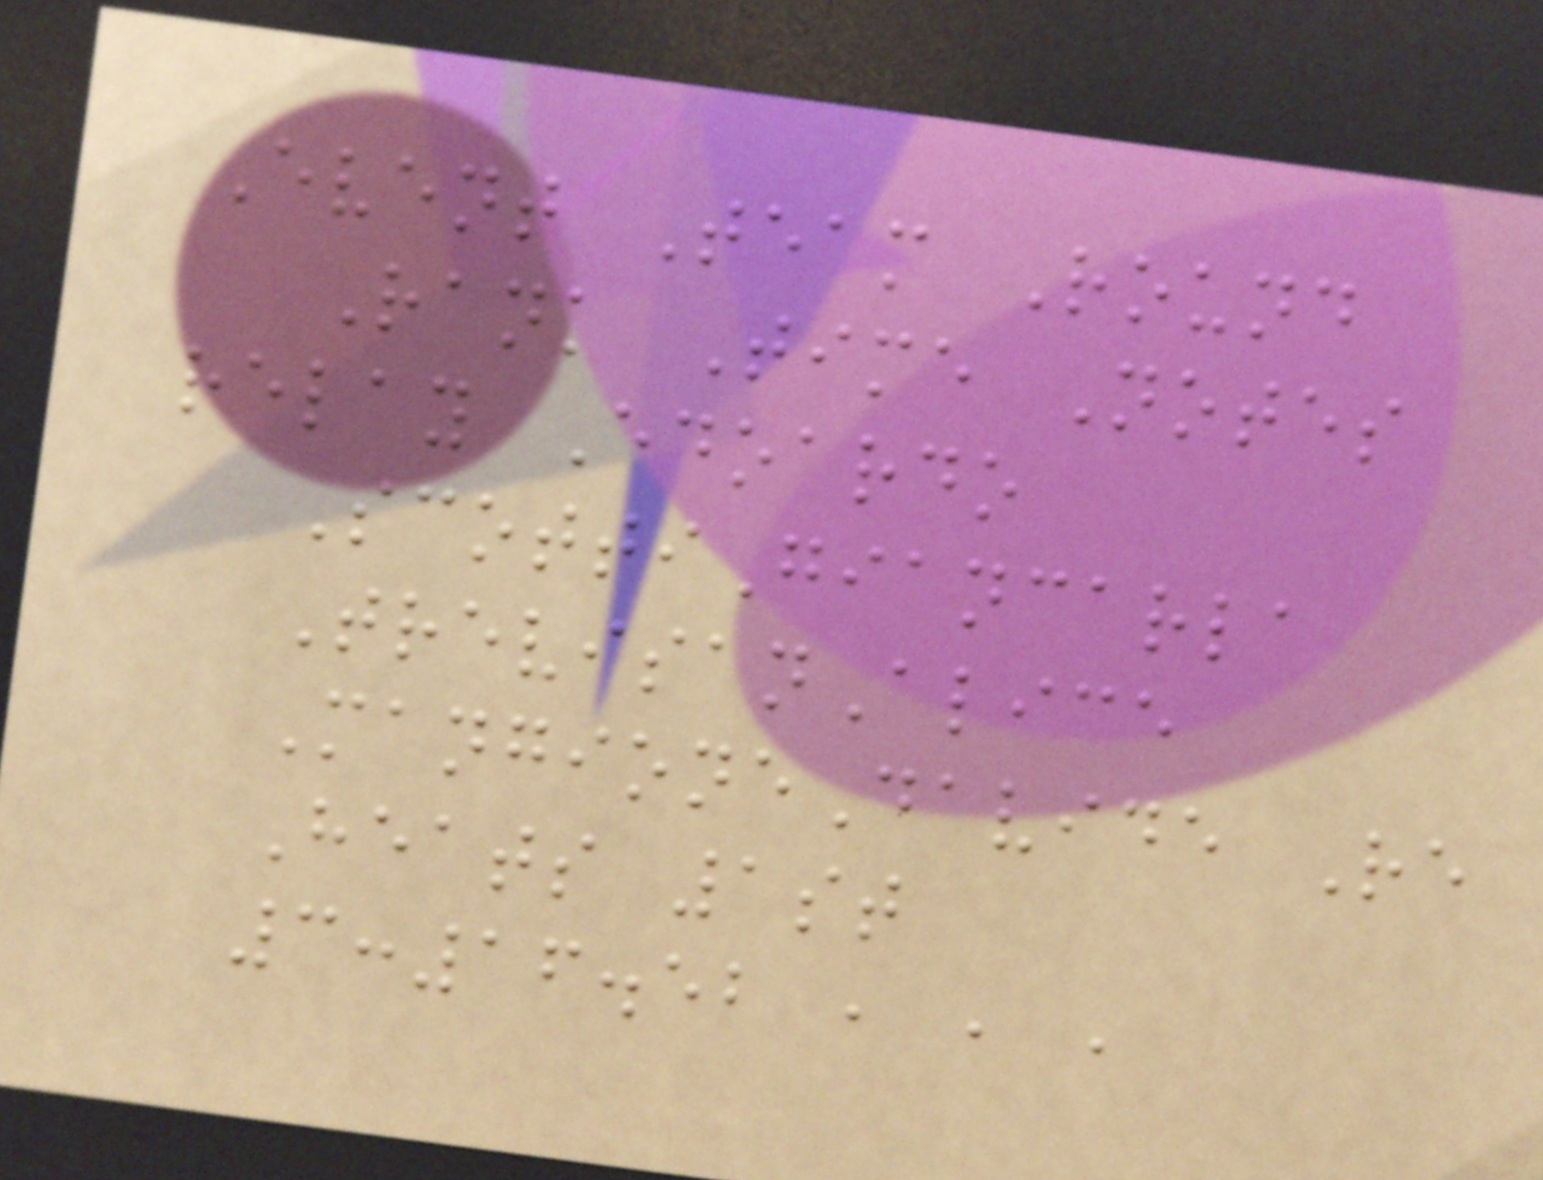Event Team Round
Rank Time Notes
relay Edoardo
ScottiGiancarla
TrevisanAlice
MangioneDavide Re
Heats 1st
3:16.52 , , ,
